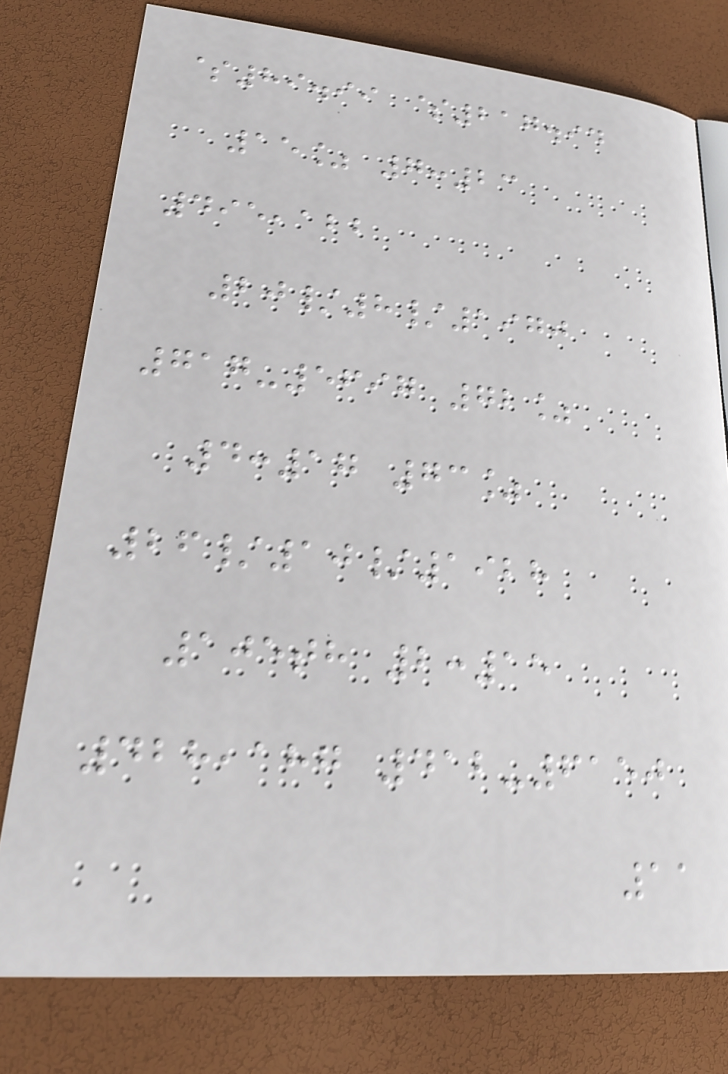$89.99 $217.94
15% 7:23
495,122
20/8/1970
717-5697 72%
4:17 73%
26/10/1928
105th 2:15
428,187 412-6150
11
